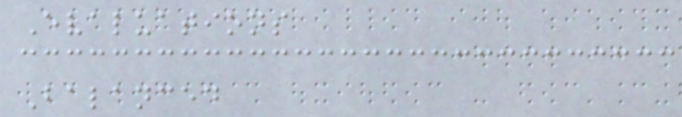Evaluations
Balanced
